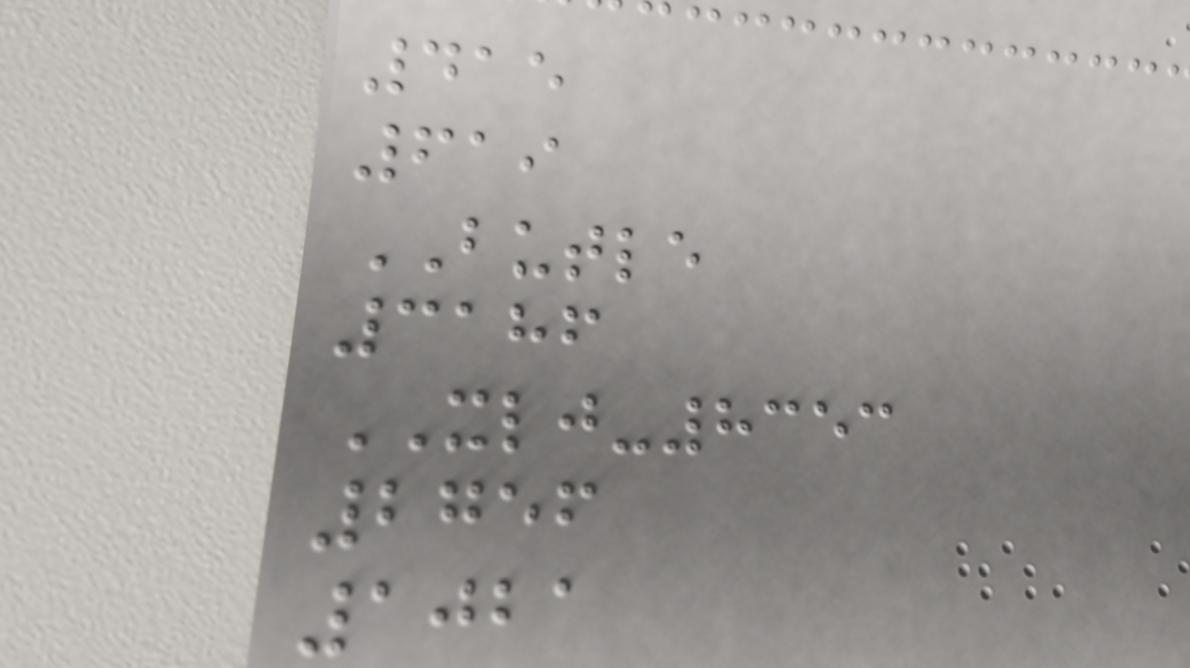415
619
BUTLE
3186
XLJ-8353
2756
1021
